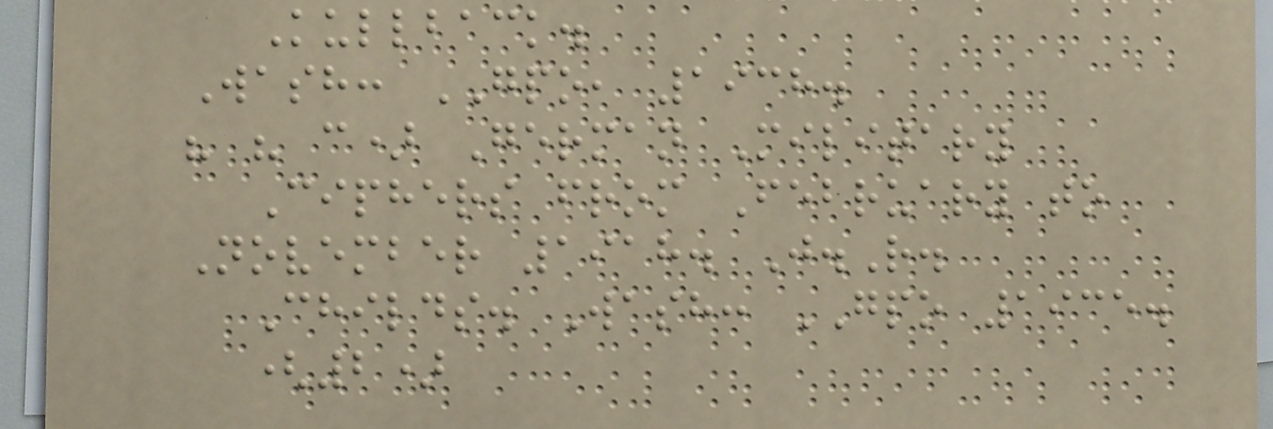Kullback.
Wash: GPO, 1938.
" " c) German Military
Ciphers from February to
November 1918. J.R.
Childs. Wash: GPO 1935.
(2)
